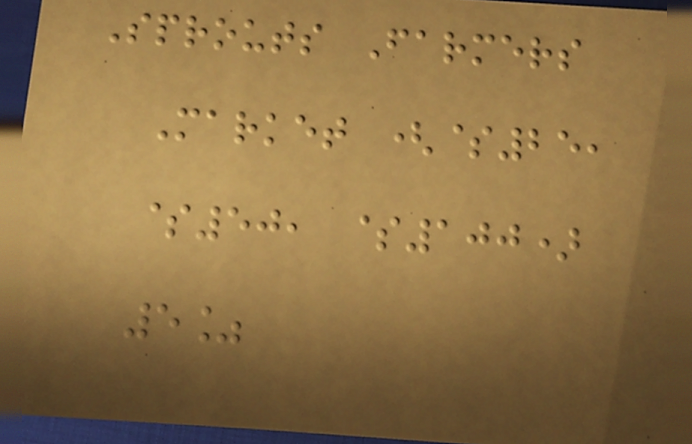Sprouts Farmers
Market ($25,
$50, $100)
5%
